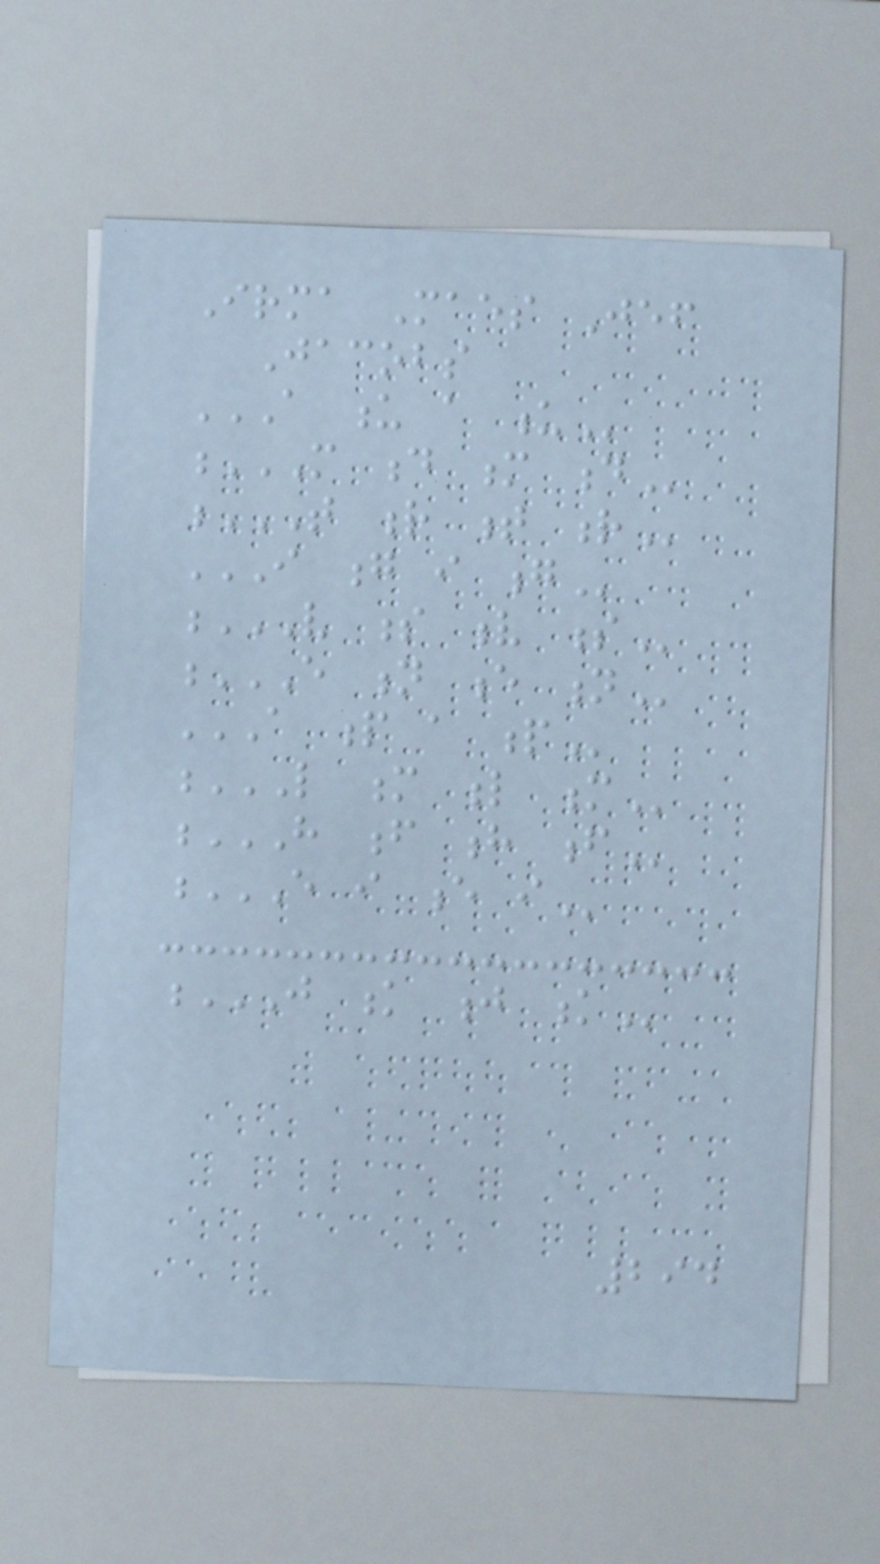Irma Maes Jef
Jacobs
A U A U
M D M D
T R T R
I G I G
V S V S
E N E N
A P A P
L M L M
H F H F
E I E I
J K J K
294
